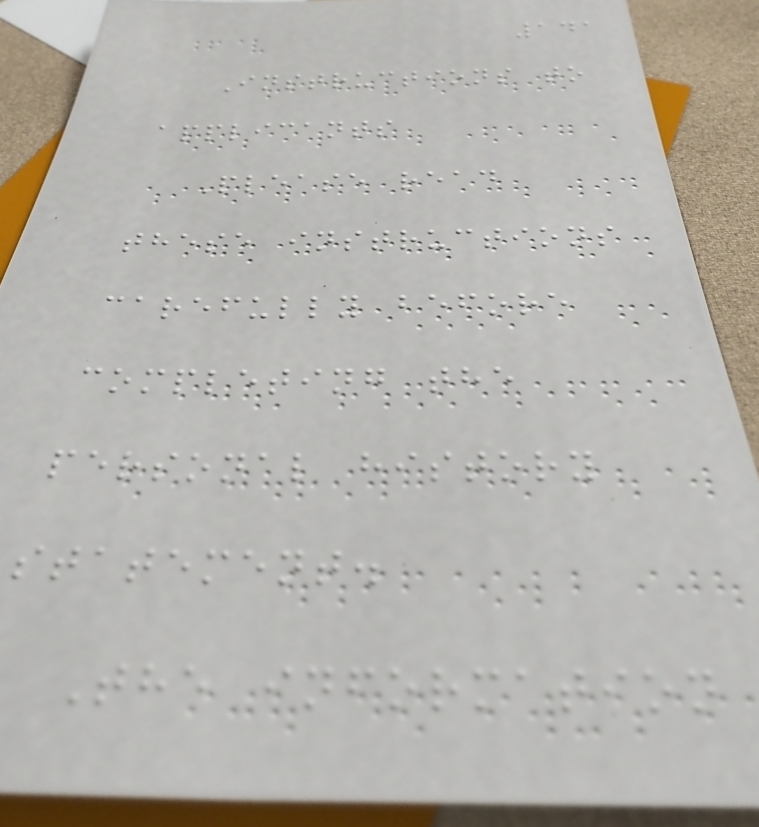141
Instructions to
applicants
Please read
these instructions
carefully before
completing the
personal history
statement.
The information
